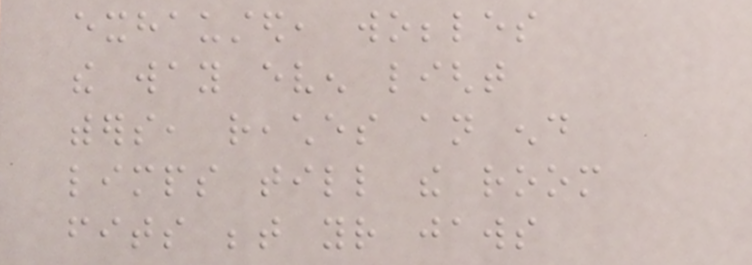exhausted, wobbles
the way even light
withers, reaches an end
limps till the room
fits between your jaws
